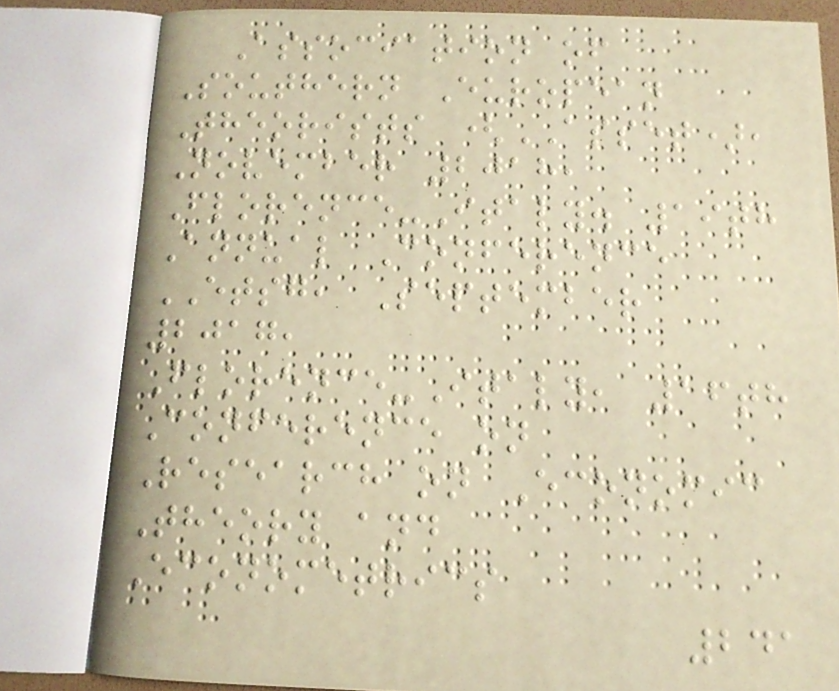Association of
Southern European
Theorists (ASSET),
November 2018,
Florence-Italy. 19th
Annual Conference
ETSG, September
2017,
Florence-Italy, 16th
Conference on
Research on Economic
Theory and
Econometrics
241
